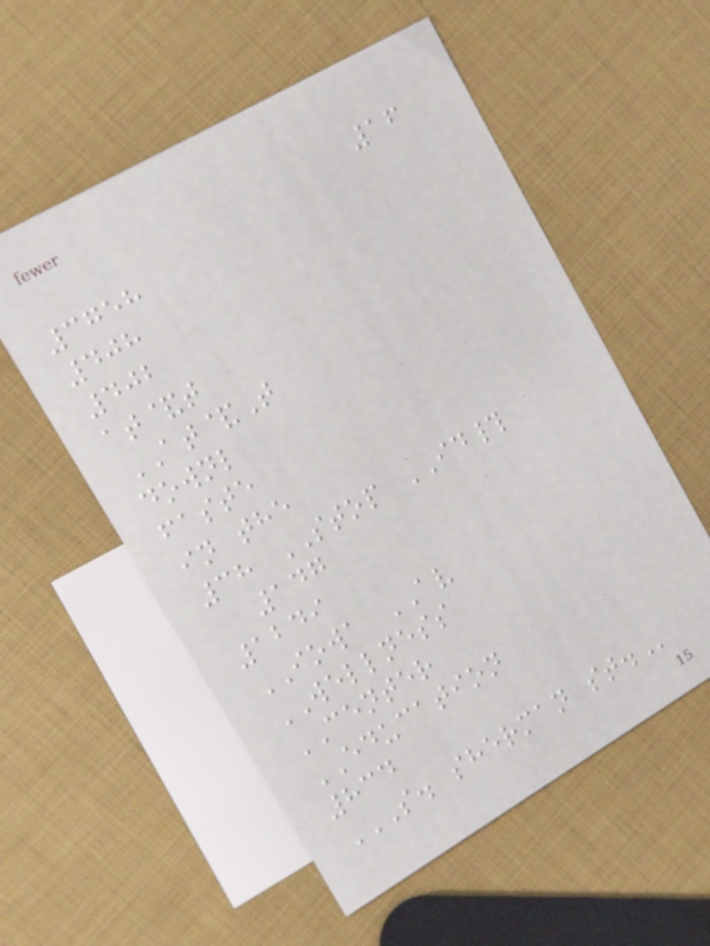16
3758
408
402
at&t
AT&T
downl
faste
in the
38 STOP ID#
147
1249
IOWA AV
WELLNESS
CENTER
EDUCATION
834
S. SHERMAN ST.
